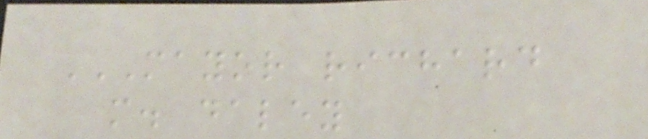MAYOR RICHARD
M. DALEY
